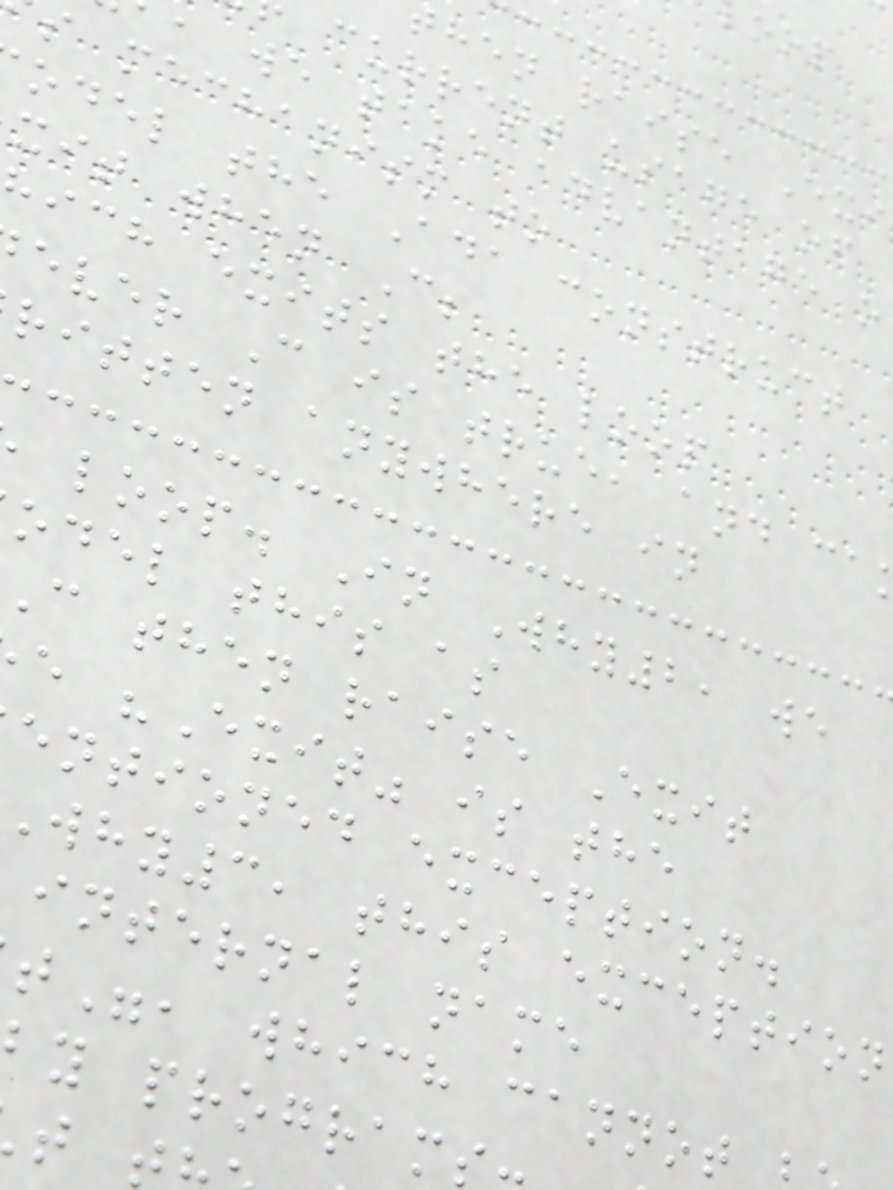then raise Exi
current usage of
, we take advantage o
s mechanism to
odel the Ada construct
xit when C;
ich exits the loop
ever C is true, and ca
ritten anywhere in
loop. In Why2, we
odel this as
c then raise Exit
e "Exit" is the
entioned exception.
why3, this exception
internal name
t", which cannot
y program
